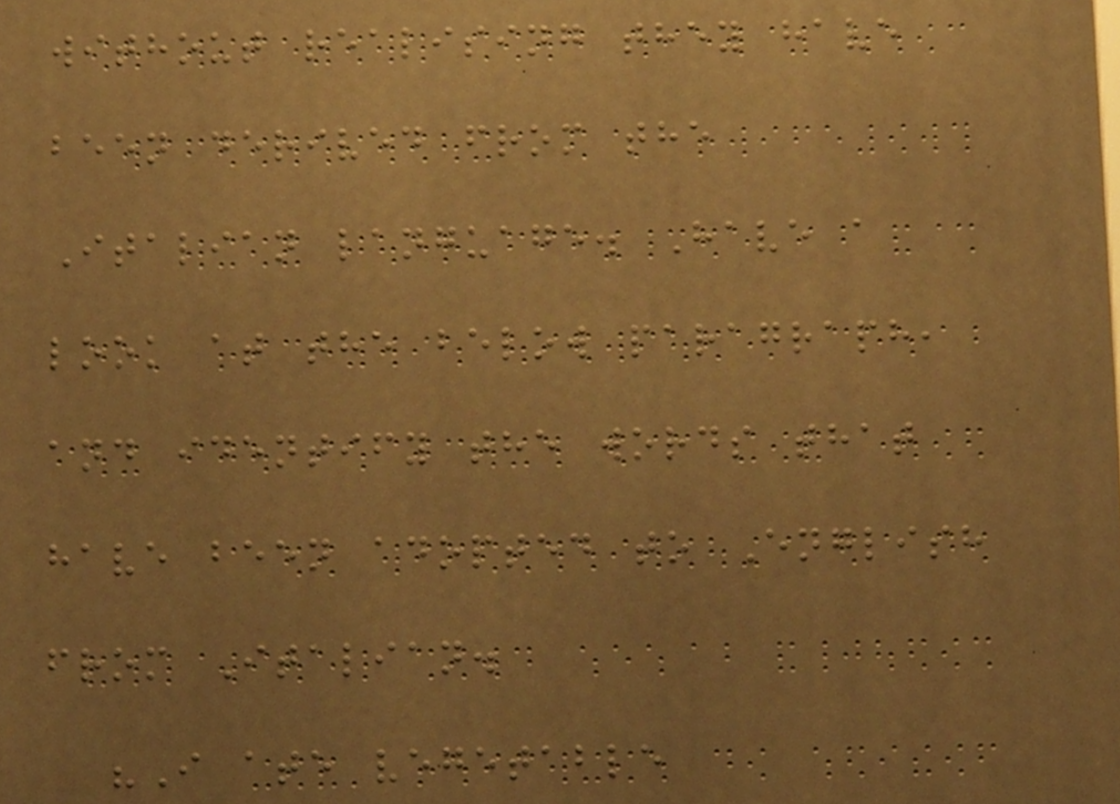without realising they have
been derived from the
Italian language. Have a
look at the below paragraph,
and identify the words that
have been adopted to English
from Italian.
"I ate vegetable
